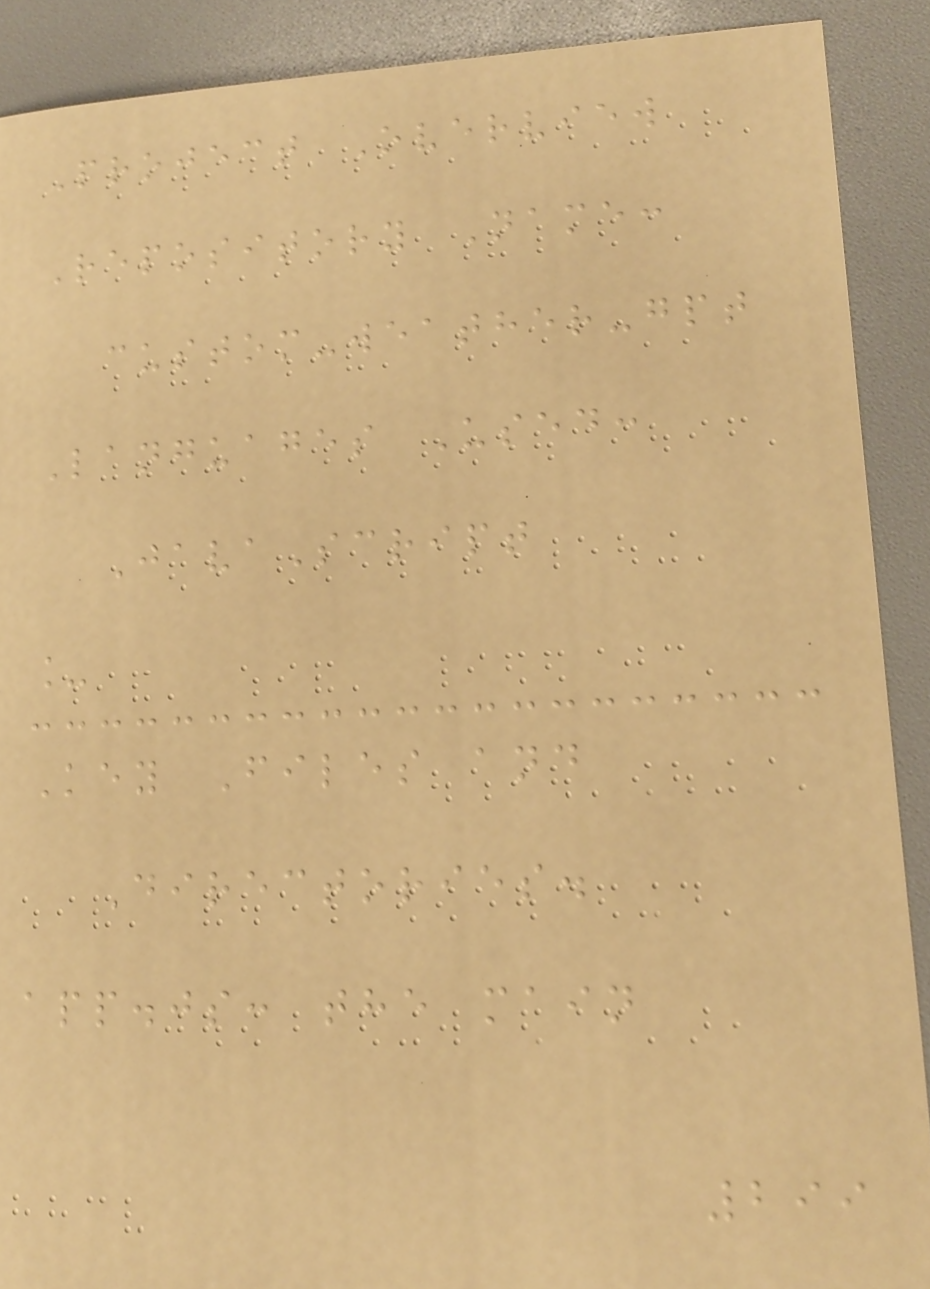Project Overview
Repository Name:
custom-weather-gpt
Languages Used:
JavaScript
_
Key Files and
Directories.
app.js: the main
299
